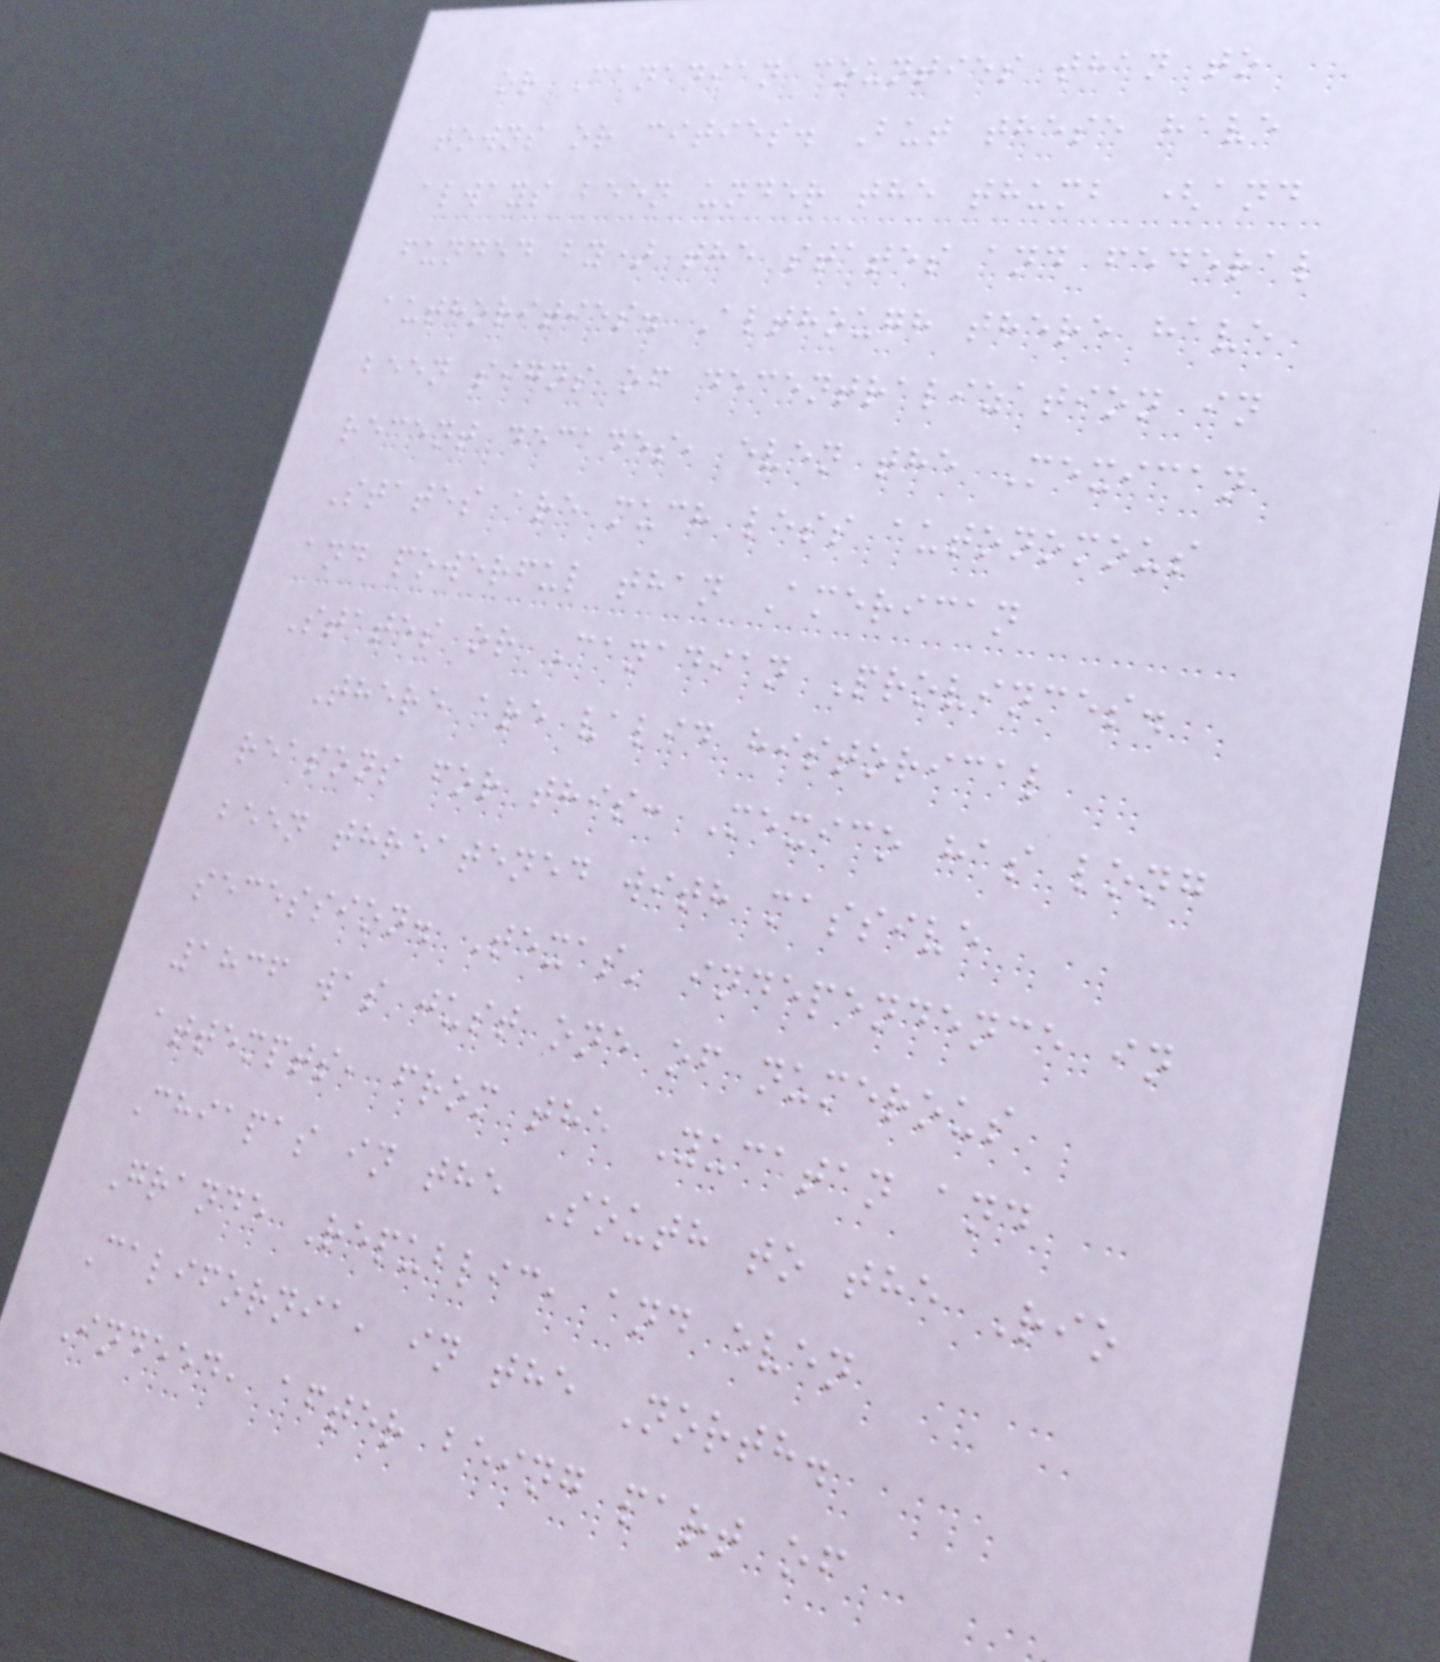or Canadian counties than to
towns or cities. But these have
always been under the thumb (and
funded by) the states and federal
authorities. Although there have
been signs of decentralization in
recent decades, even the Mexican
States are much less autonomous
and powerful than American
States or Canadian Provinces.
There are valid historical
reasons for this: Mexico has long
been threatened with massive
secession. Texas' independence in
1836 was just one of numerous
attempts, from the Yucatan and
Chiapas in the South to the Rio
Grande Republic, and even
California, in the North.
Indeed, after being part of
